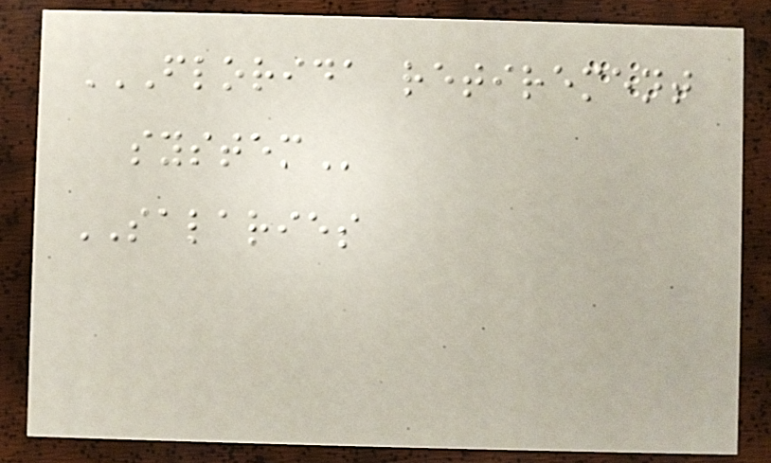FLORIDA RETIREMENT
SYSTEM
SALARIES
